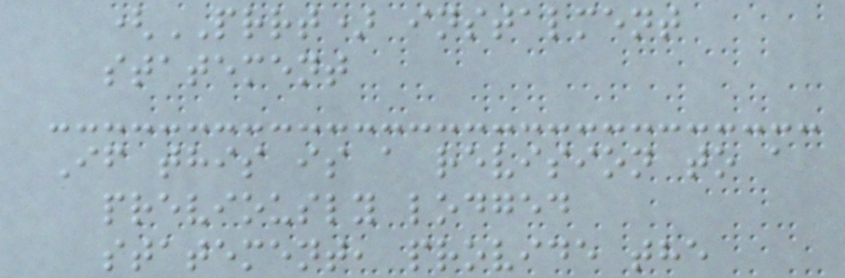(PRRT) instalment
statement
If this is a revision to a
previously lodged
statement, provide the
